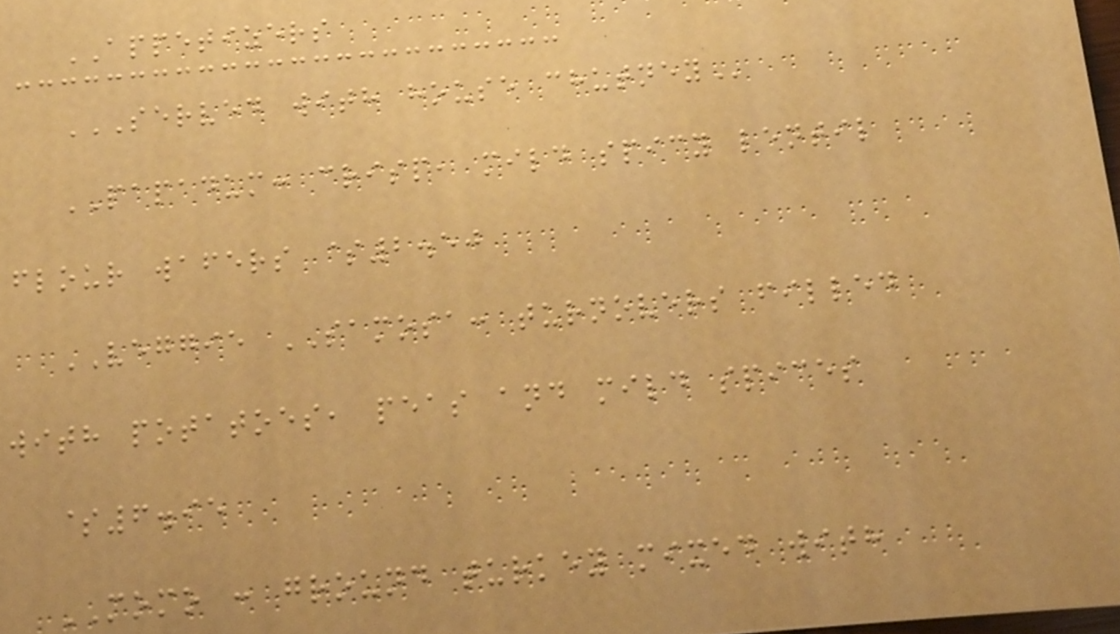APPETIZERS
SERVED WITH HOUSE CHUTNEY
PAPADUM: crisp, mild spicy lentil
flour wafers $2.50
VEGGIE SAMOSA: turnovers filled
with potatoes, peas and mild spices
$6.95
MOMO : ground turkey mixed with
